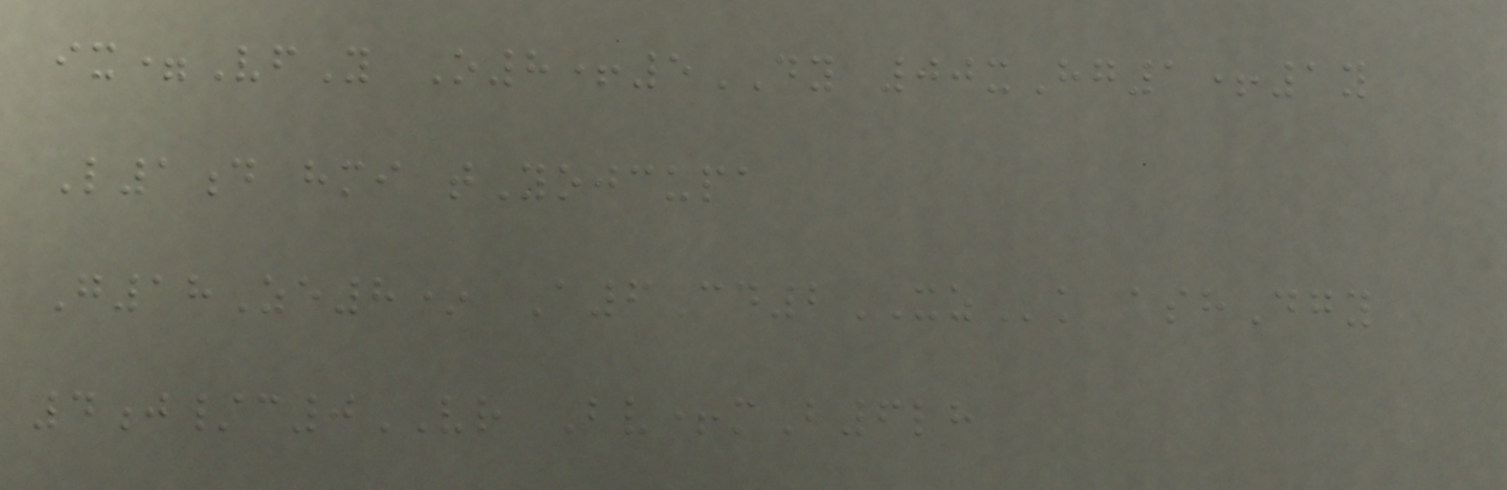ix=VfY O8+5DY 00xHg1+1y
L1d hmi tYojcupa
G18Ze8* A6Cd2XZk ashDgy
4j/c0VR Bv+mB6lh
